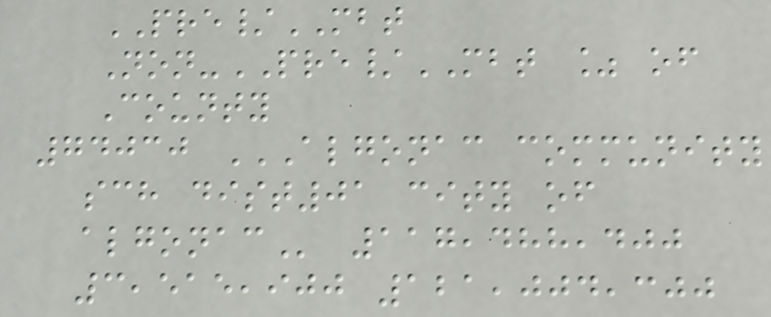PRE/MBT
Non-PRE/MBT % of
County
74030 ALGONAC COMMUNITY
SCH DIST01 CITY OF
ALGONAC 117,488,400
3,515,900 121,004,300
